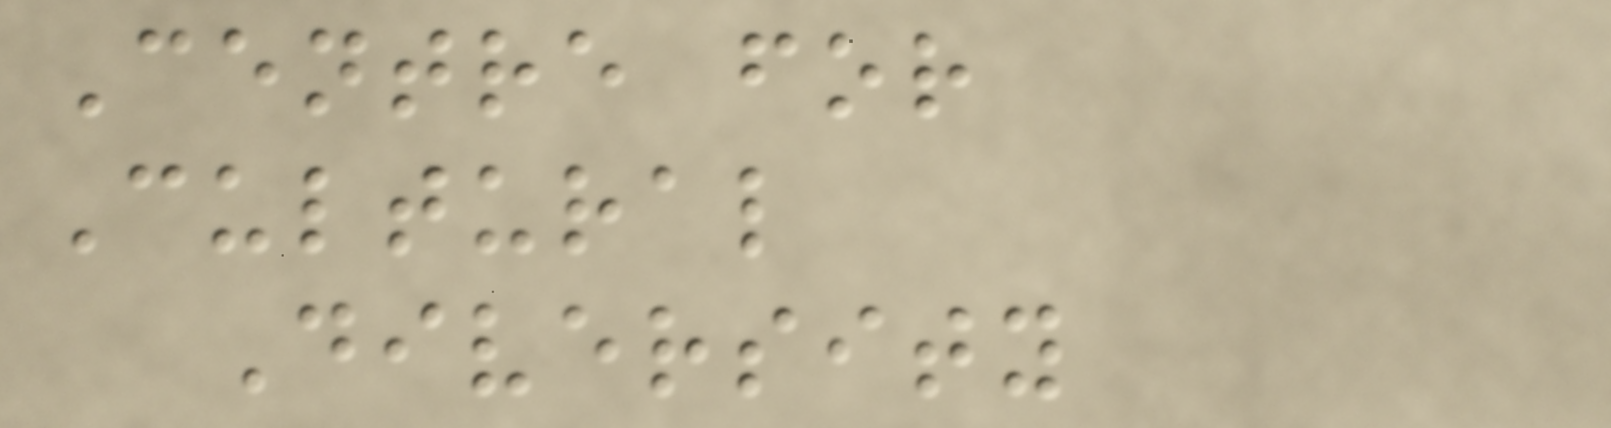Centre for
Cultural
Diversity
